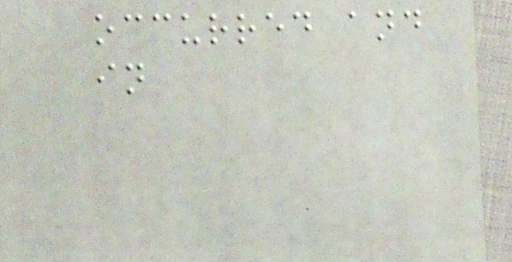occurred and
in
